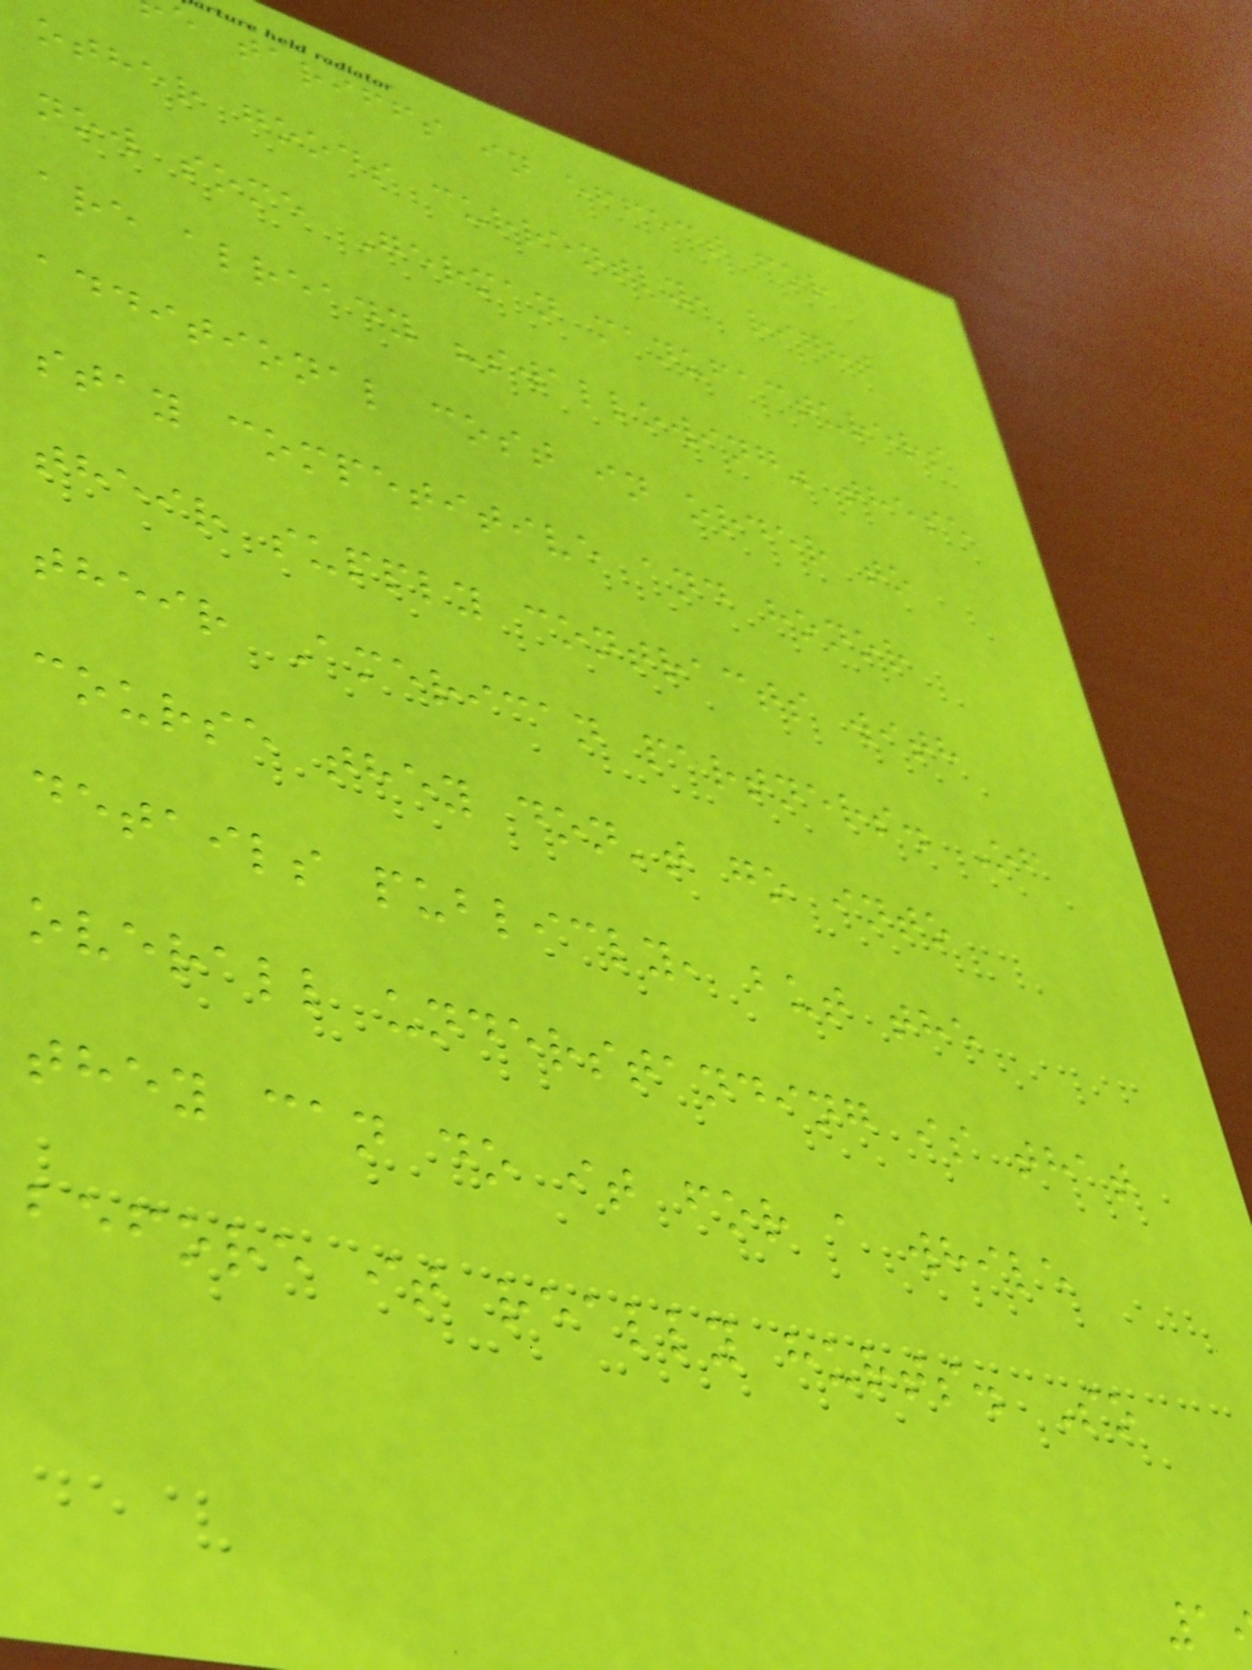e tariffs in effect for
other goods currently, right
now some German manufacturers
are already "swallowing" these
additional cost in order to
stay competitive and honor
their supply contracts with
their American partners. Of
course they don't go into
details publicly, but the
overall understanding is that
they can do it for a while
before it really hurts. So
